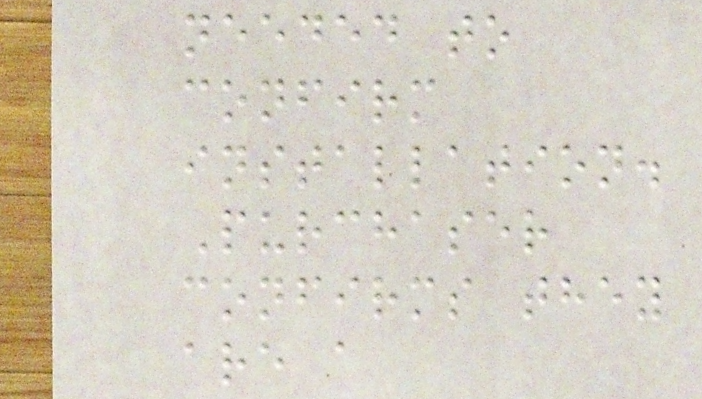needed to
confirm
installation.
Purchaser
confirms they
are a
